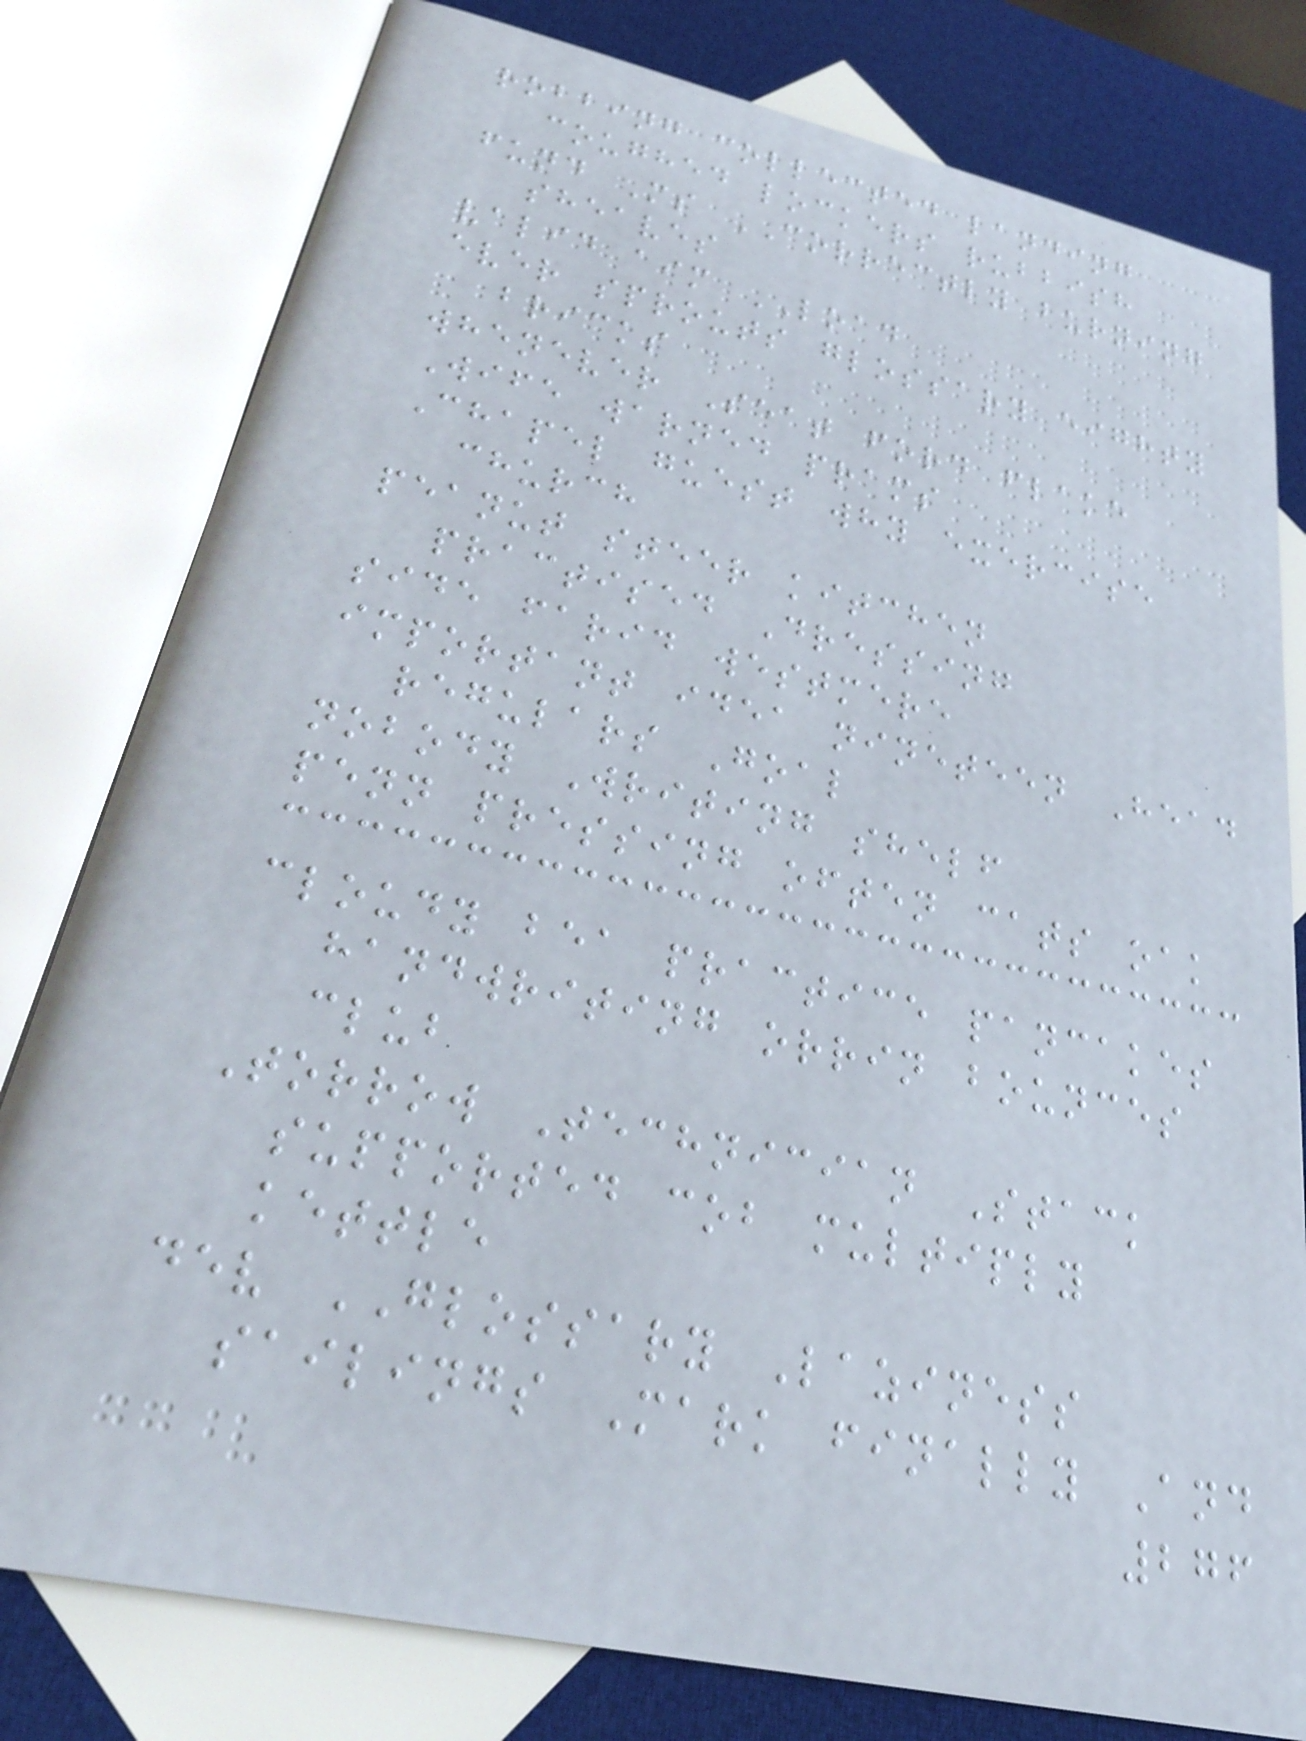robbing collected landing
coughed lockers rubbish
fund Ms CORRECTLY burning
sheaves
valid aim LOAD
ever sprouts glossary eighty
bricks
whenever Seat ford flake
Wife warned prams
Chapel guest why exercise
church
peanut steer kitchen
practised Dressing
side farid westmere
important idea nineteen Head
regulars Goal
nobody Writing shelf
penn pressing often cats oak
cloudy bea practice pancakes
handwriting orrin bounces
club
Torrow Technician Stack
supported cob multiply
kettle
dev GLOSSARY Laziness
sailings Mark finally And
276
